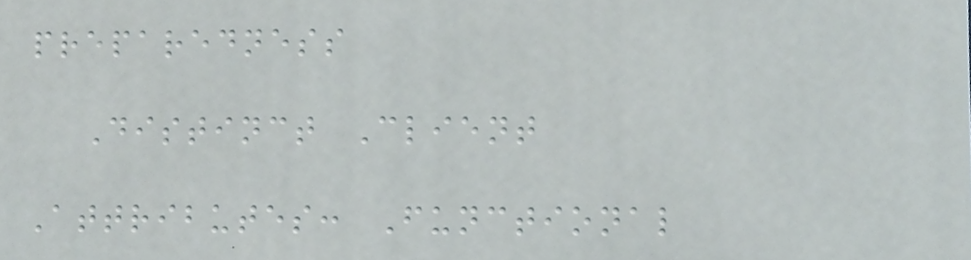preparedness
Distinct Client
Attributes: Functional
